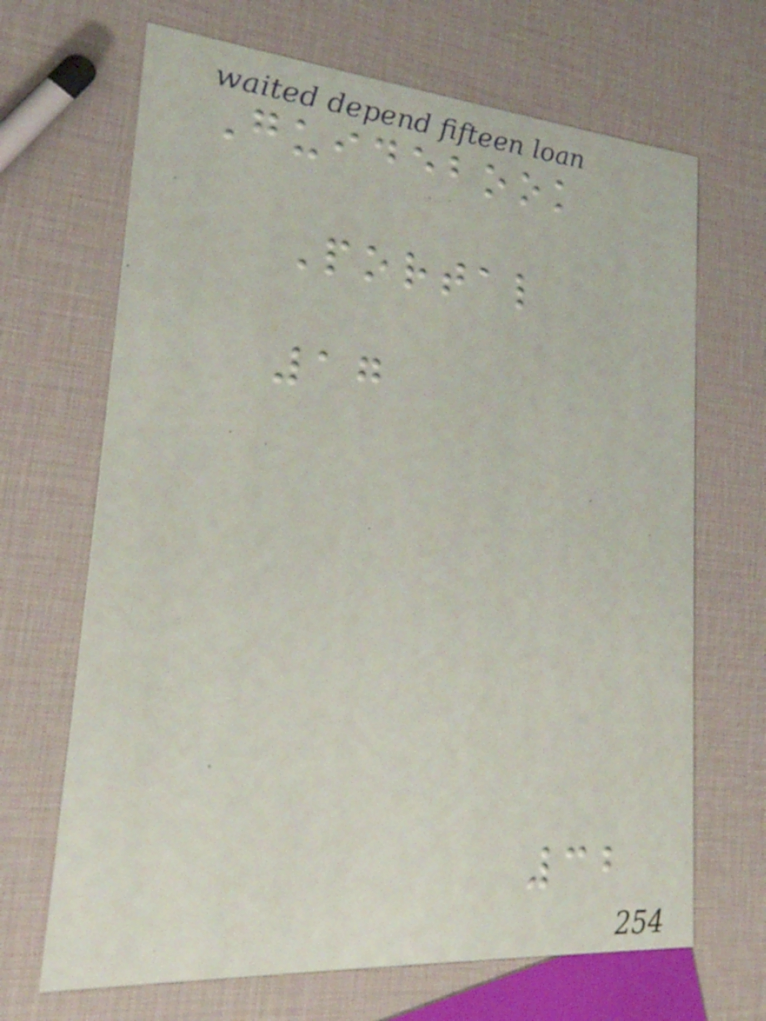Guidebook
Portal
17
32
